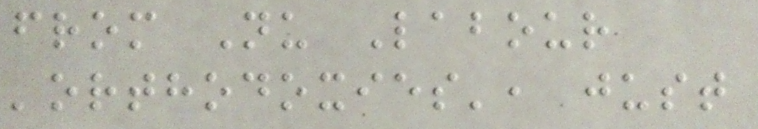from Nu Labour
'orthodoxies', just
